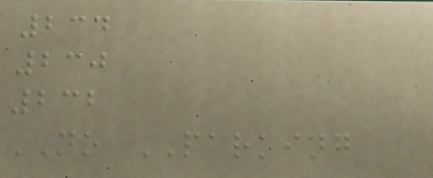234
230
232
NO PARKING
